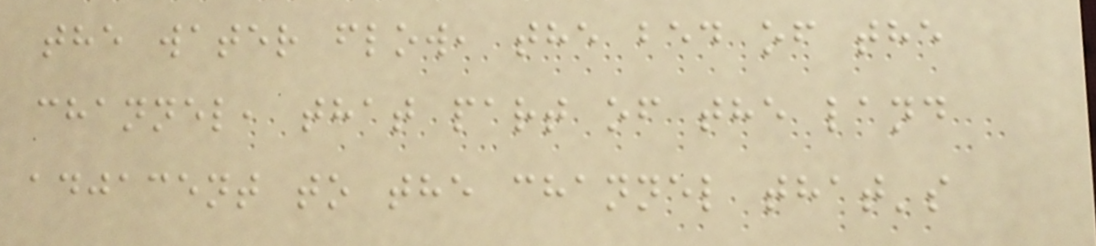the water flow, the bed of the
channel, that part of the land
adjacent to the channel that's
